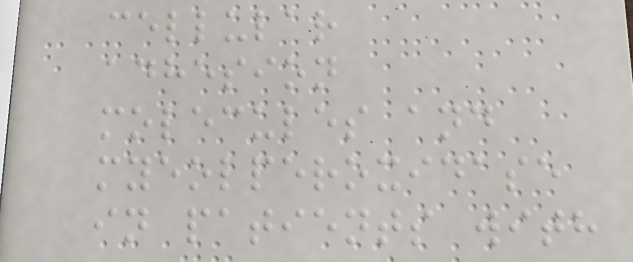cellular
adhesion
molecules and
myeolperoxidase
in patients with
